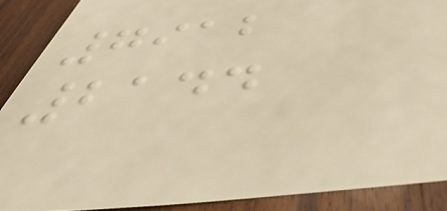7912
2144
